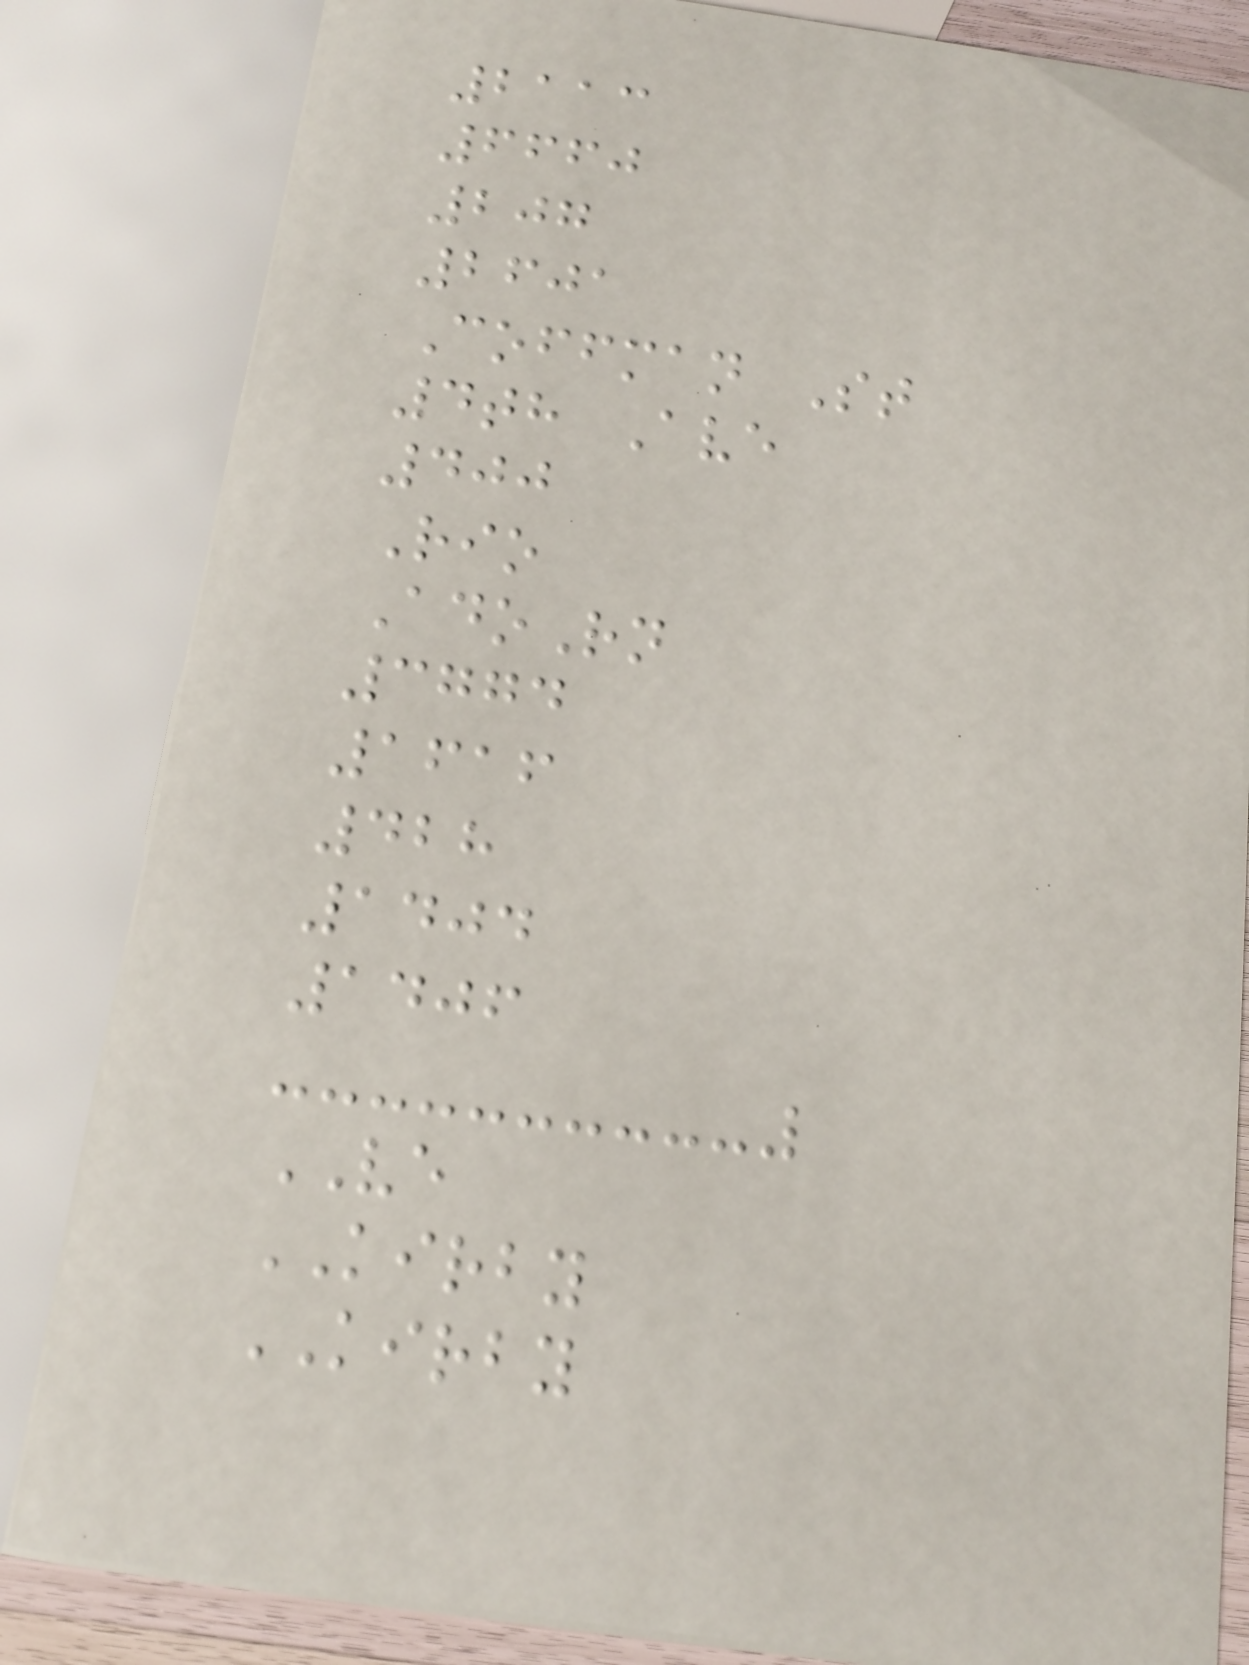2113
6660
207
2601
Coffman St
4th Ave
400
Rio
AdoRn
3774
1616
428
1404
1406
VE
KIRBY
KIRBY
